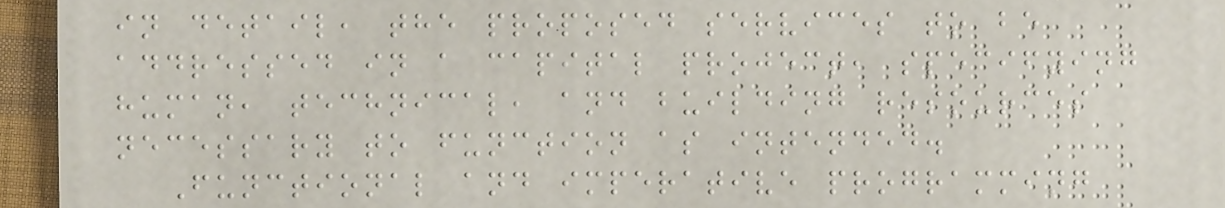in detail, the proposed services to be
addressed in a capital project, specifying
human, technical, and building resources
necessary to function as intended.
Functional and imperative programming
